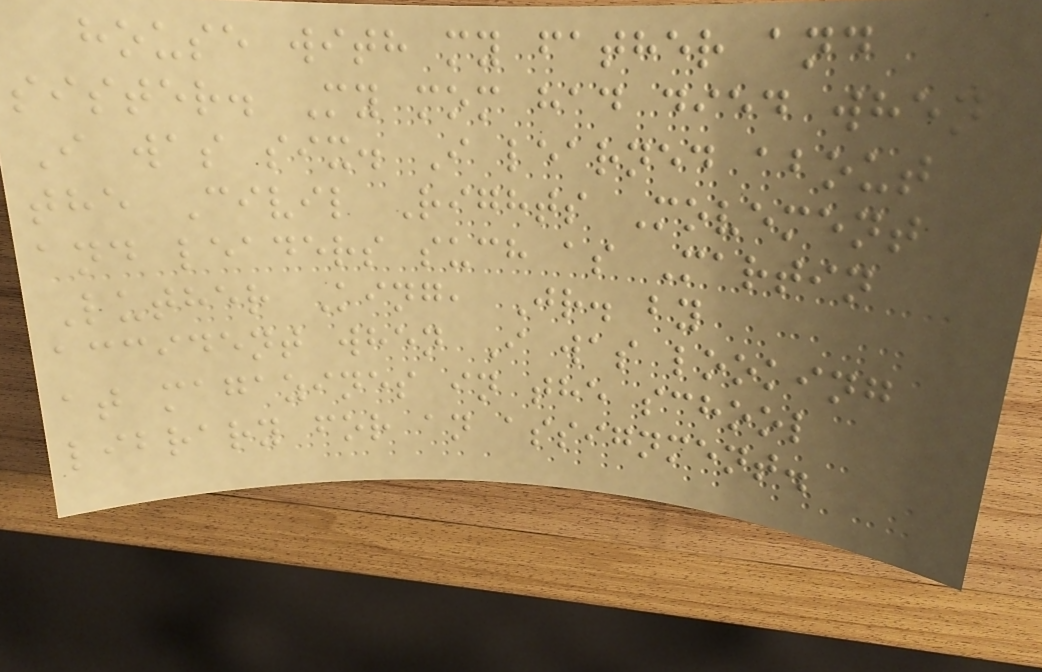house with my father and
sister. My mom had died when
I was six. I learned about
the Civil Rights Movement
and leaders such as Martin
Luther King, Jr. by
accident when I was looking
at magazines in the school
library for an assignment.
